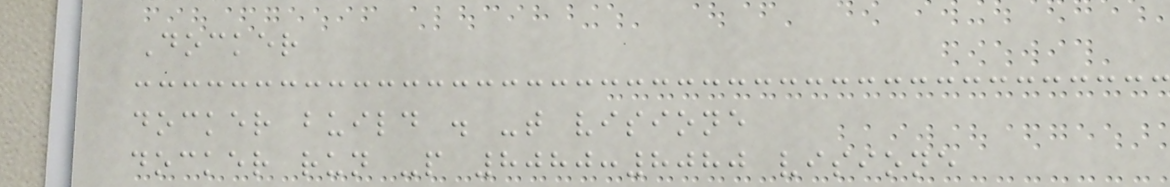Docker
docker build . -t visione
docker run -p 8080:8080 visione
